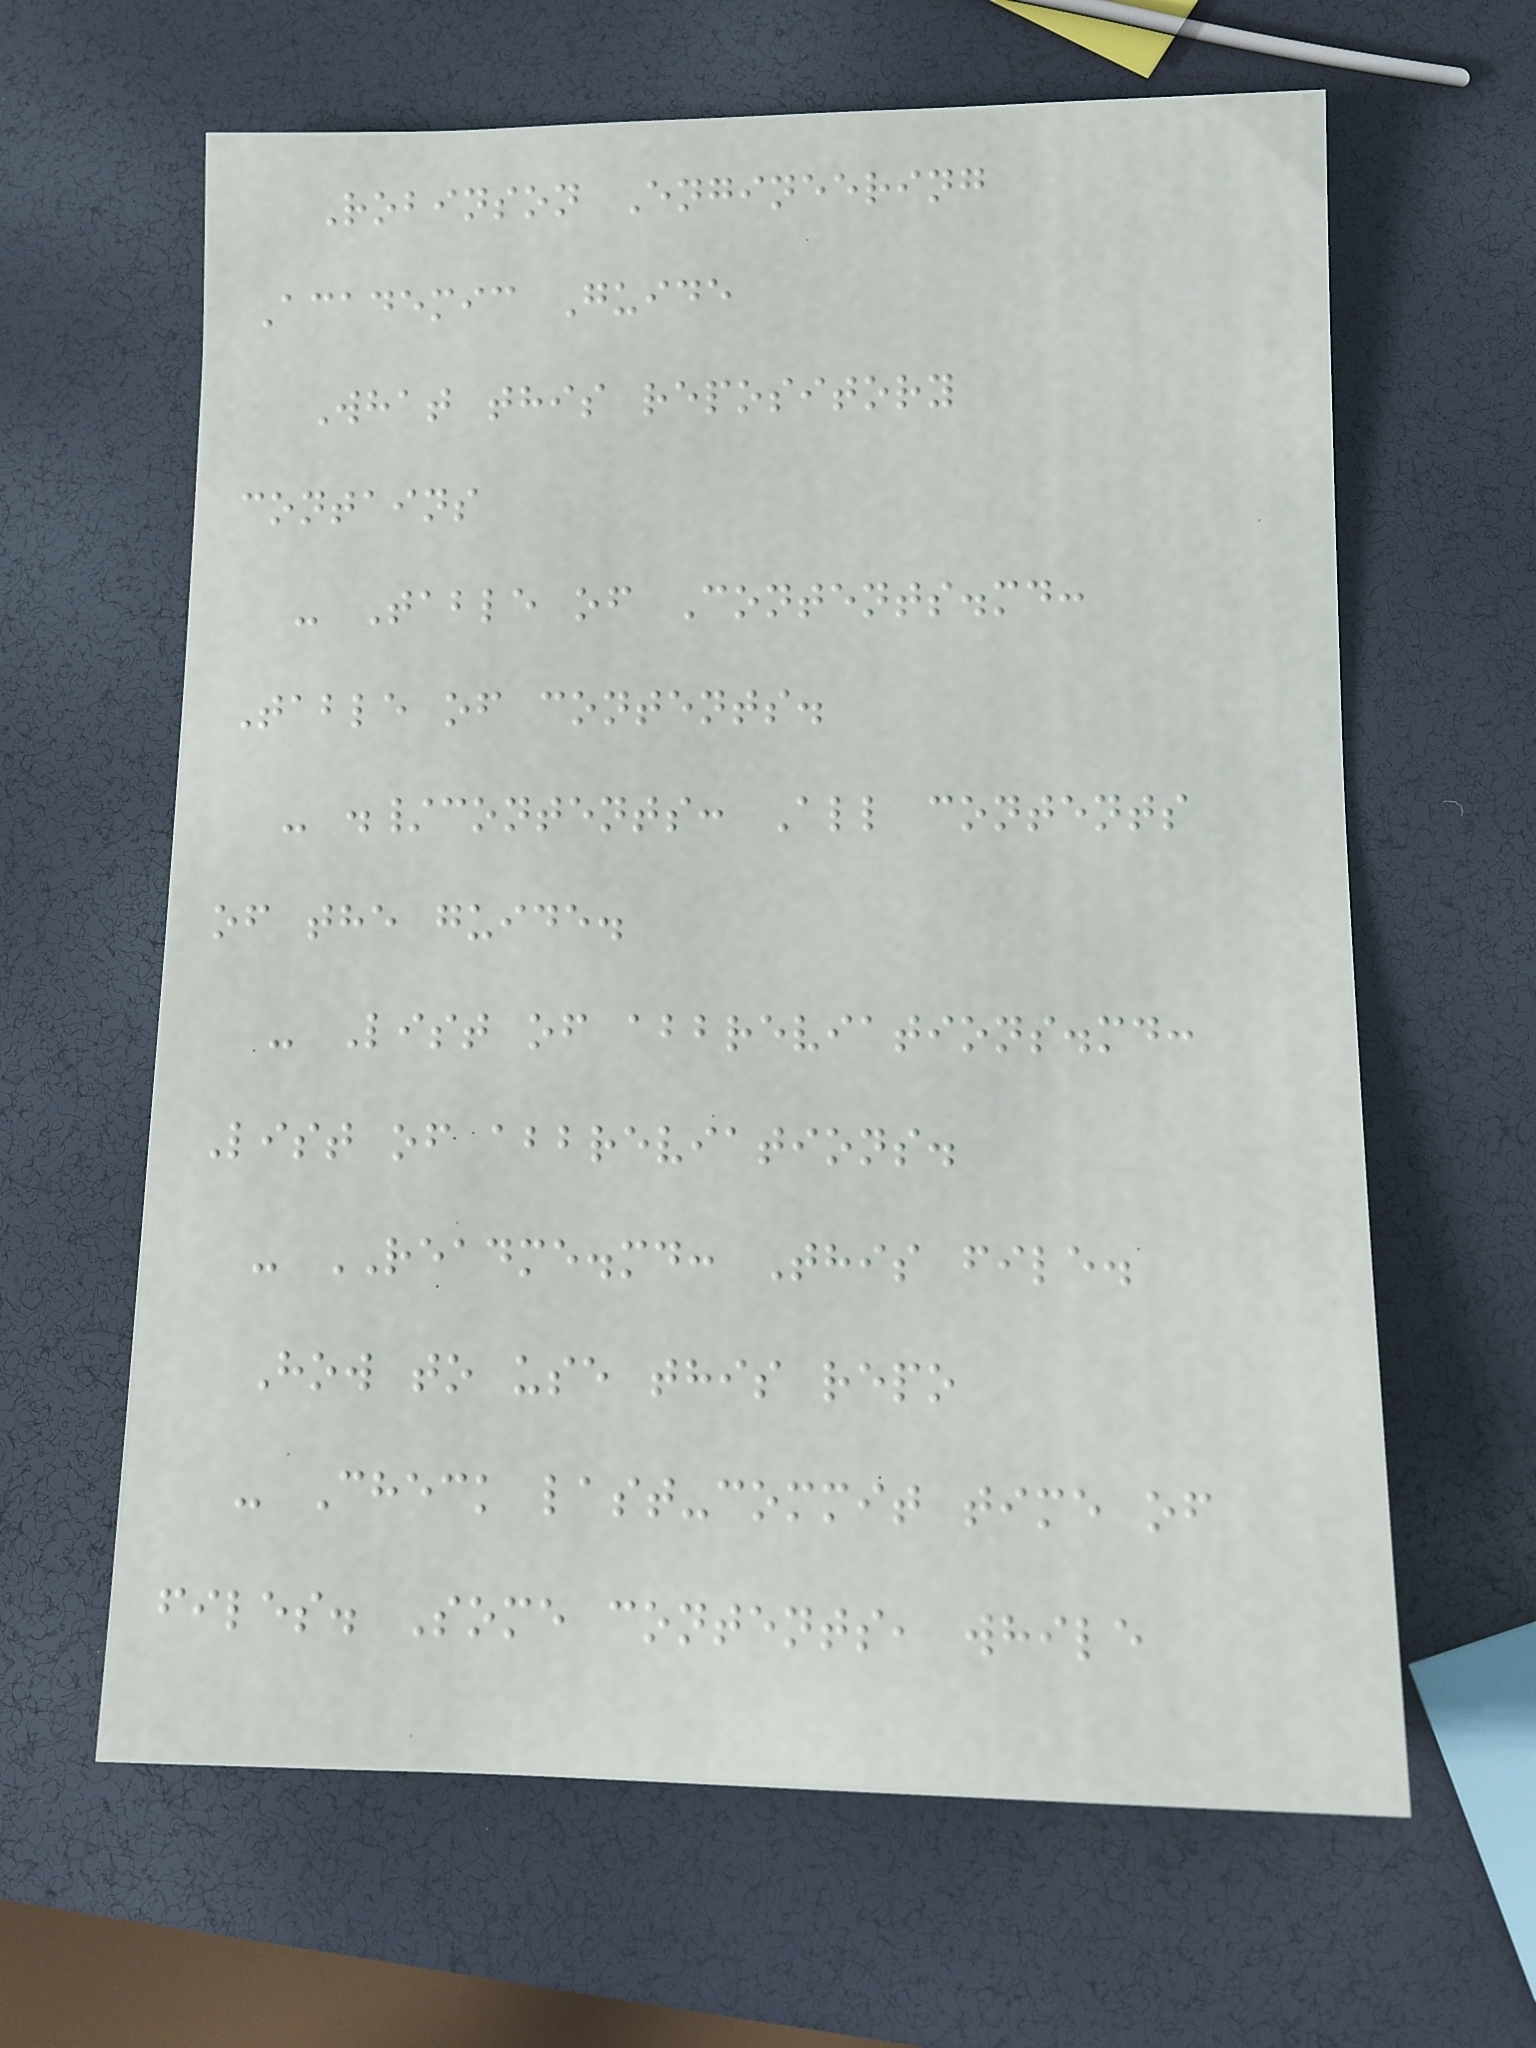Robinson Engineering
Academic Guide
What this repository
contains
- Table of Contents.md:
Table of contents.
- ./contents: All contents
of the guide.
- List of abbreviations.md:
List of abbreviations.
- README.md: This file.
How to use this repo
- Check last-commit time of
files. Some contents, while
